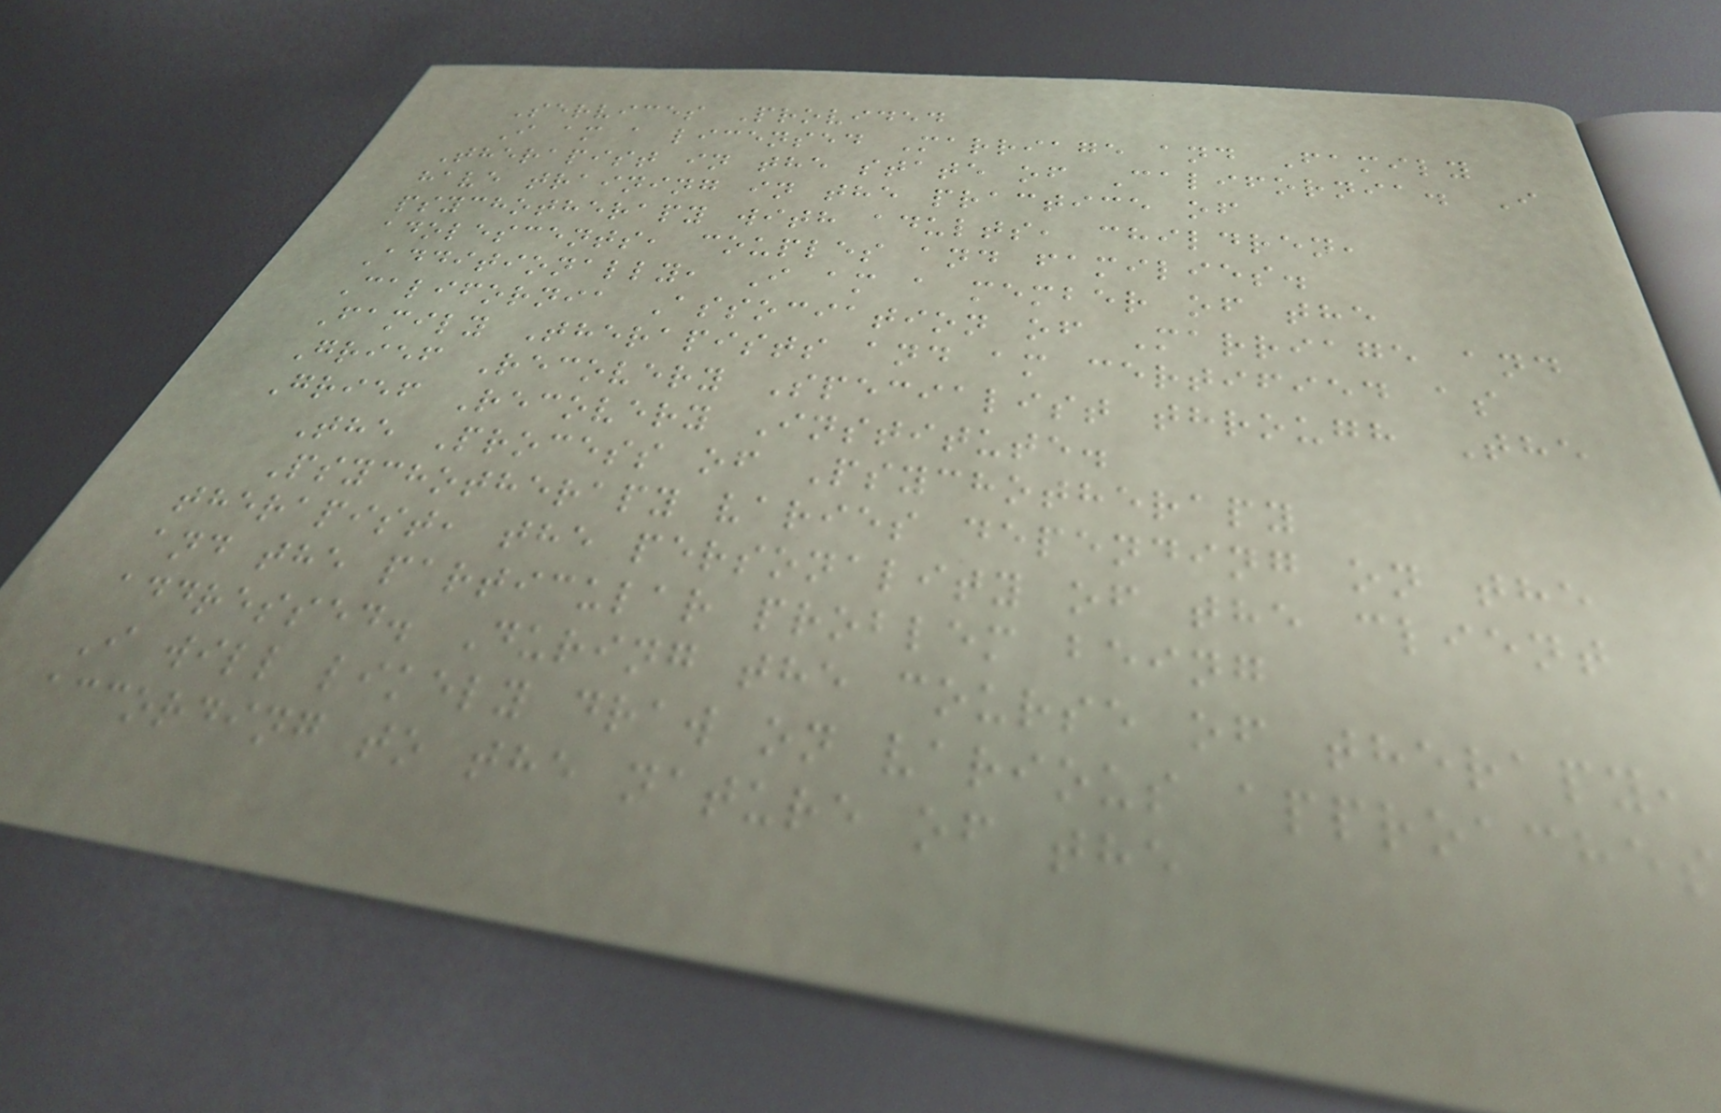Services Provided
I am a licensed Marriage and Family
Therapist in the state of California. I
have training in the practice of
psychotherapy with adults, children,
adolescents, couples and families.
Additionally, I am a member of the
California Association of Marriage and
Family Therapists and am certified as
Grief Recovery Specialist through The
Grief Recovery Institute.
The Process of Psychotherapy
Psychotherapy varies depending on the
therapist, the personality of the client
and the particular problem being
addressed. During the course of therapy,
I will likely draw on various approaches
according to the nature of the
